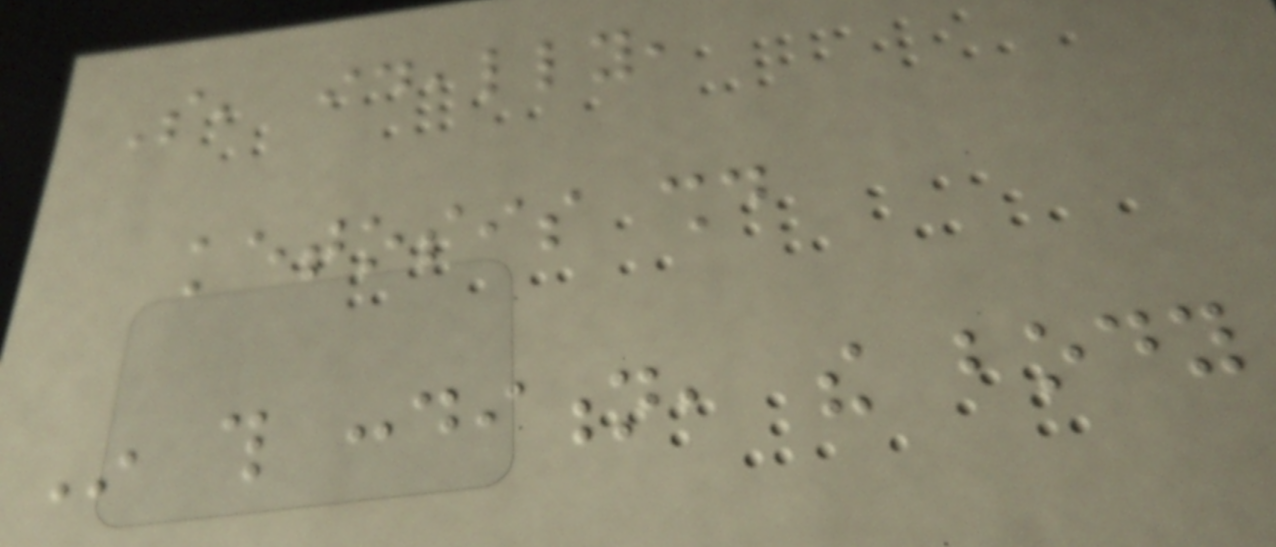So, ideally,
ketosis should
In this condition, the body
